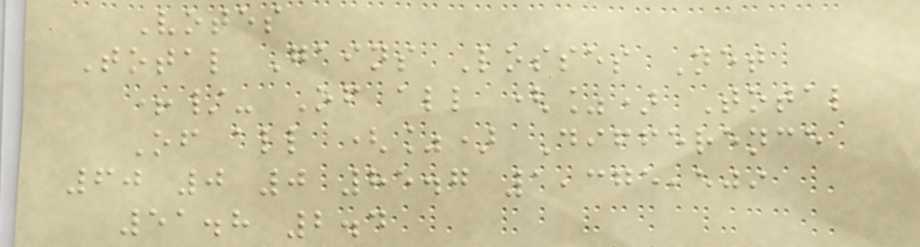Votes
Total Gains Losses Net
+/- Of all (%) Total
Of all (%) Difference
60 0 0 85.7 1,375,509
51.8 2.4
